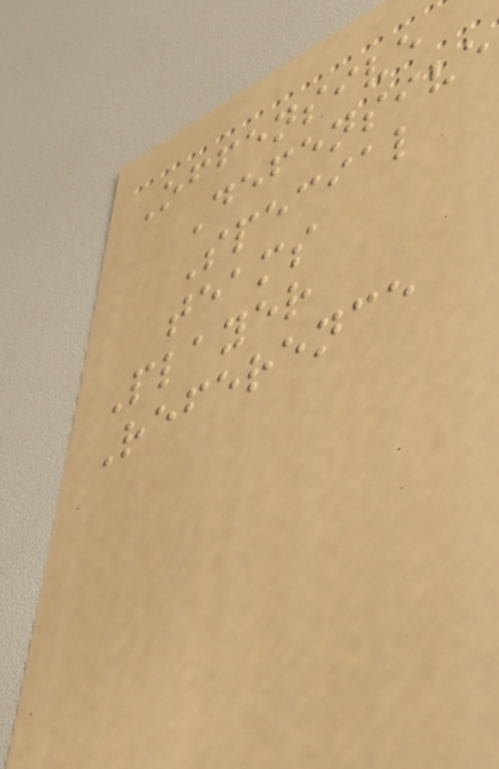Offensive
Defensive
Special
teams
Player
Reference
